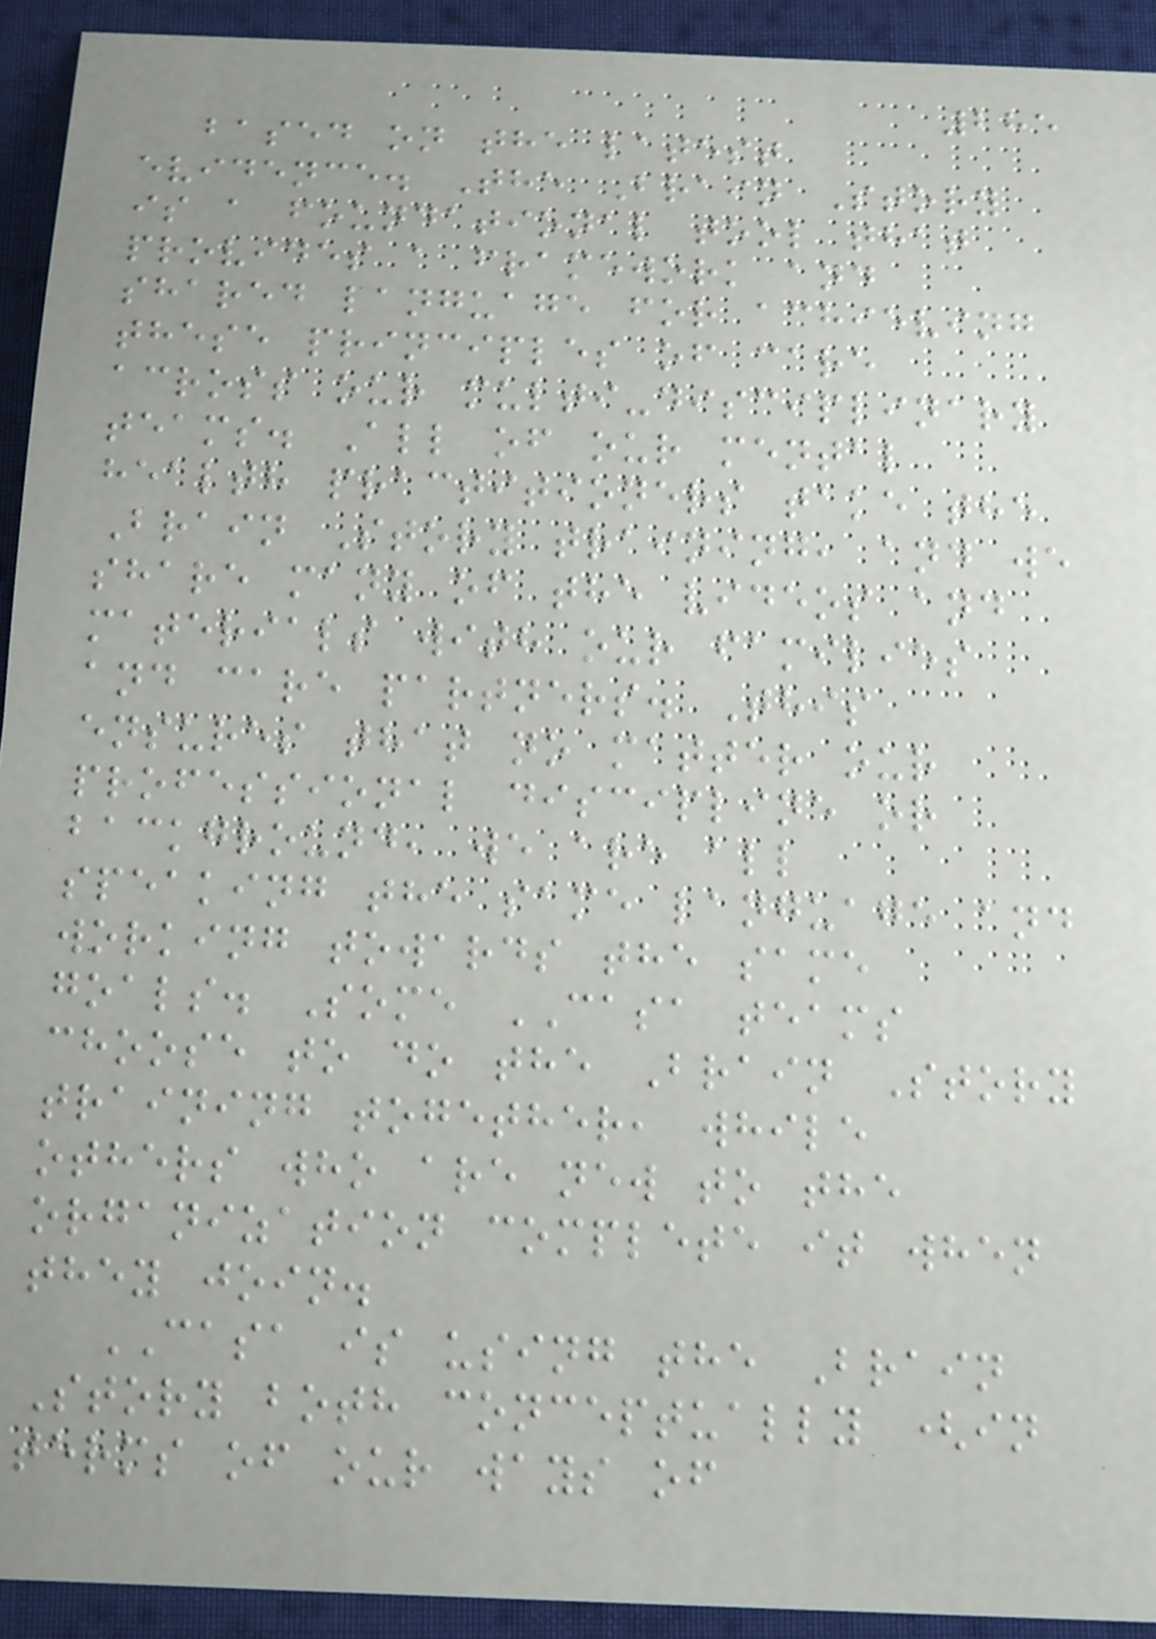285
based on the latest
evidence. The Brain Story
is a foundational tool that
provides a framework and
shared language for achieving
these principles of care
across our multi-disciplinary
teams. All of our mental
health practitioners take the
Brain Story training, and we
share many of the videos and
materials with our families
and care partners. This
ensures that no matter our
professional discipline or
background, we are all
speaking the same language and
working towards the same
goals. Some CASA teams
choose to do the Brain Story
training together, while
others who are new to the
organization complete it when
they join.
CASA is using the Brain
Story both conceptually (in
terms of our ways of
